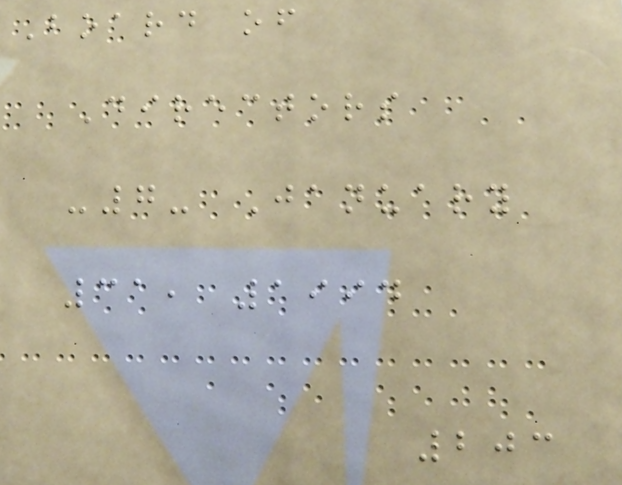Board of
Directors
-7- January
31, 1994
203
